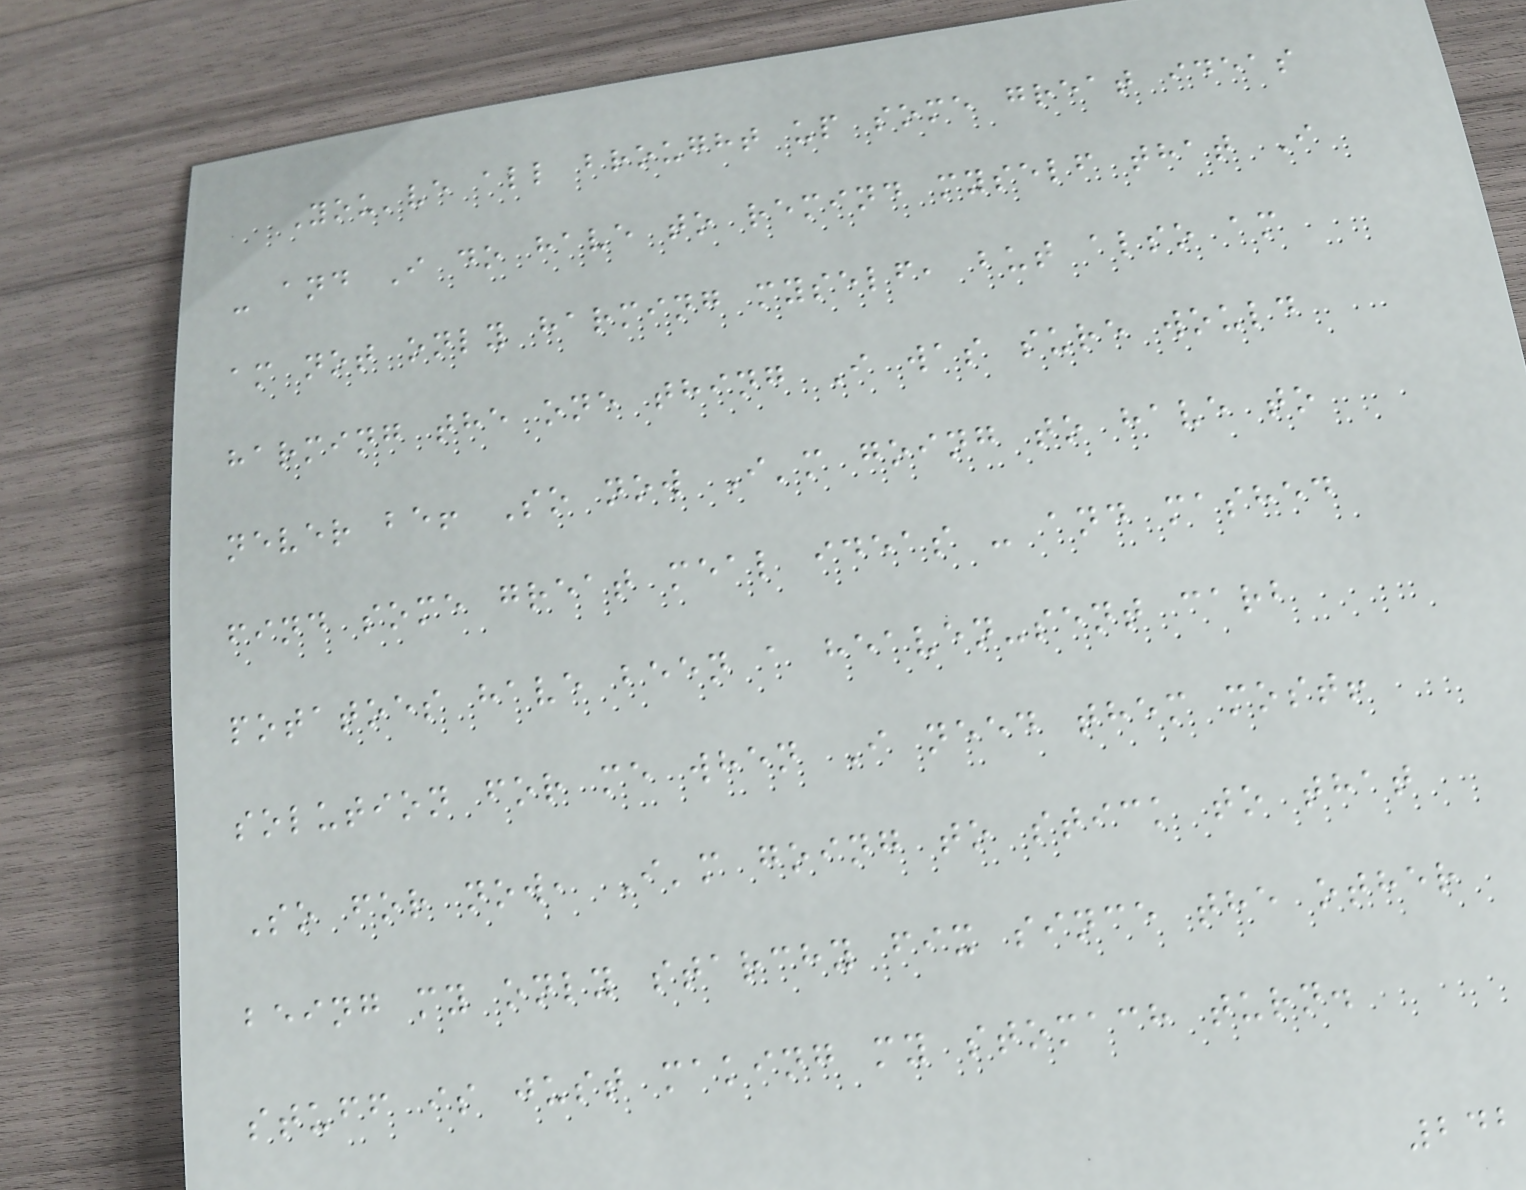You've all brought up some great ideas
- and I do have to remind myself that I
am not only harming myself, but also am
harming the one thing I was sure would
never be! So now I'm going to have to
find some great meal ideas - and mashed
potatoes have been a heaven-sent carb
solution for me when I need them most!
So for now, I'm going to stick to that
being my only starchy fix since the other
stuff is just making my stomach turn.
242
